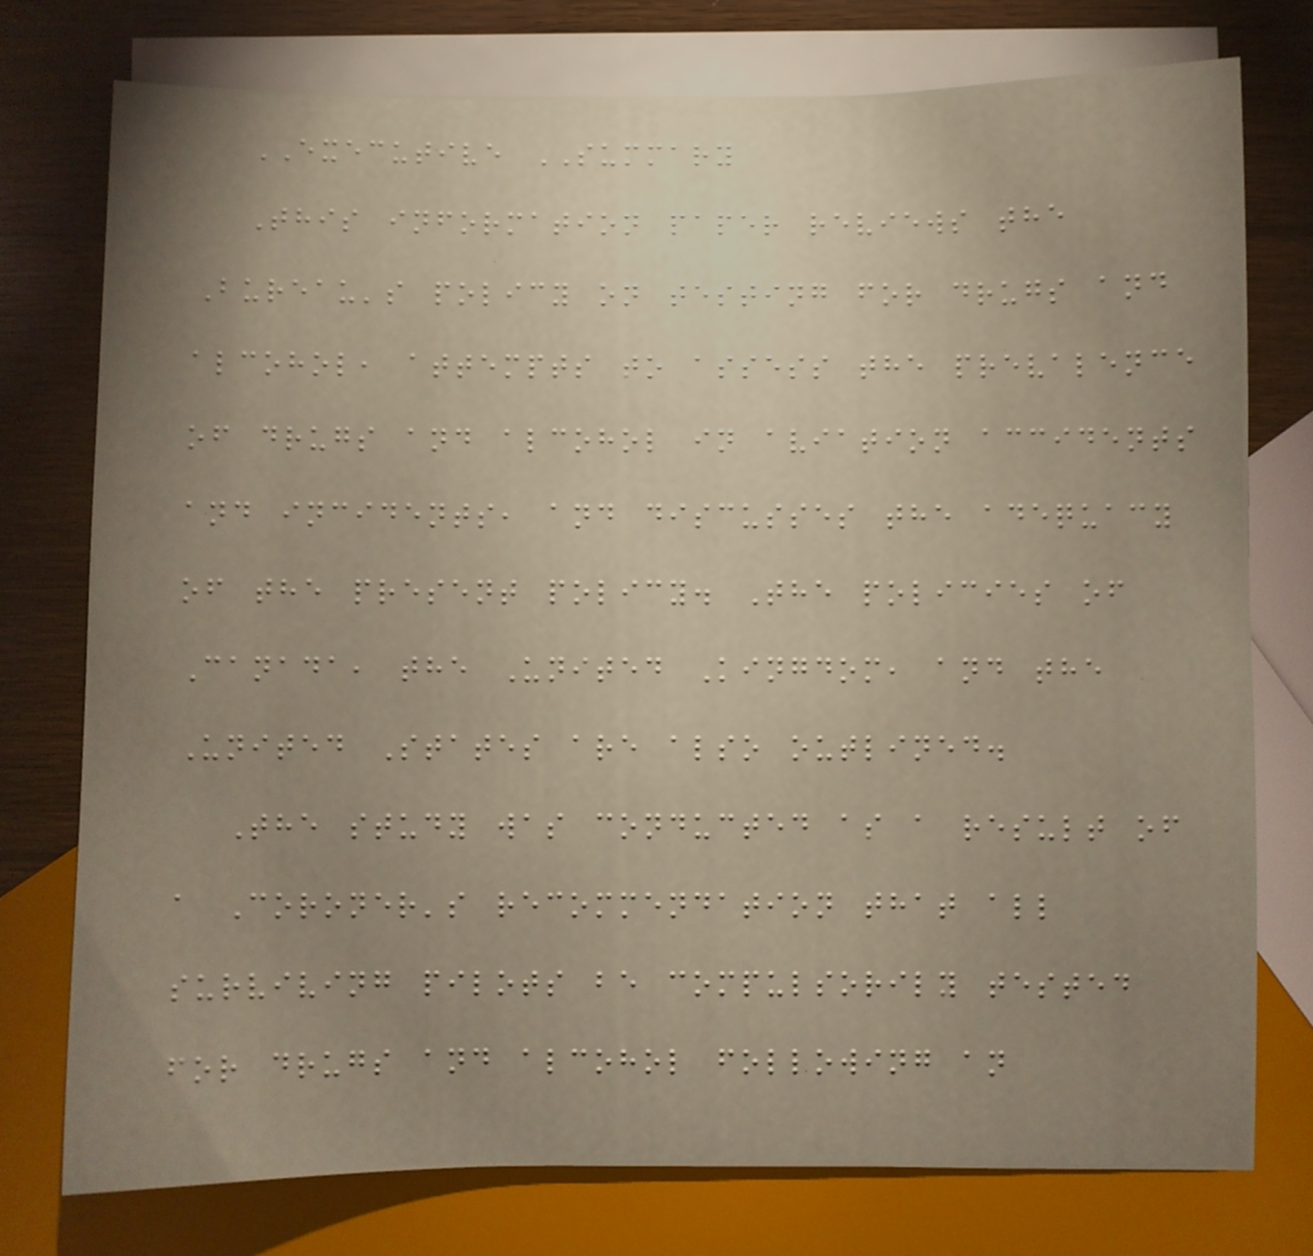EXECUTIVE SUMMARY
This information paper reviews the
Bureau's policy on testing for drugs and
alcohol, attempts to assess the prevalence
of drugs and alcohol in aviation accidents
and incidents, and discusses the adequacy
of the present policy. The policies of
Canada, the United Kingdom, and the
United States are also outlined.
The study was conducted as a result of
a Coroner's recommendation that all
surviving pilots be compulsorily tested
for drugs and alcohol following an
